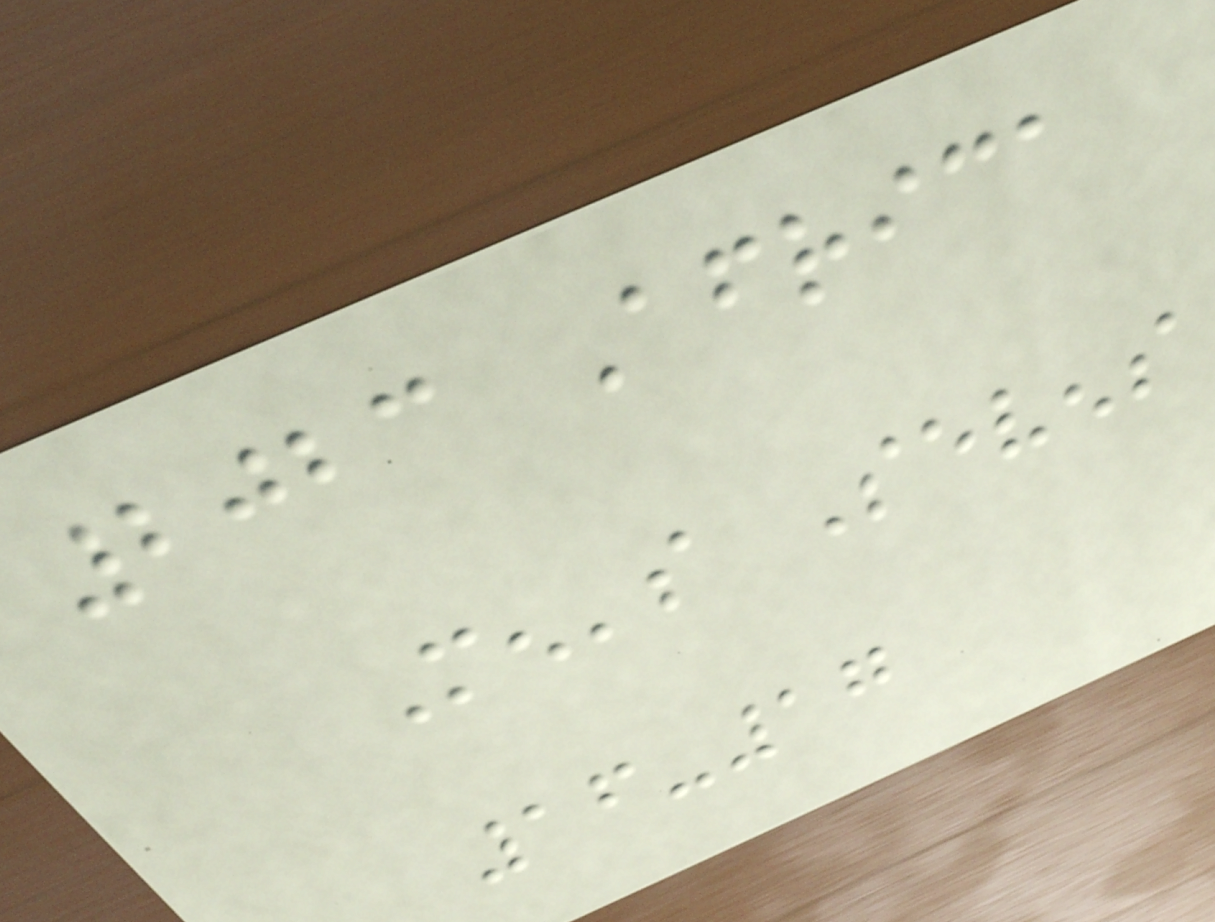2023 Africa
Men's Sevens
16-17
